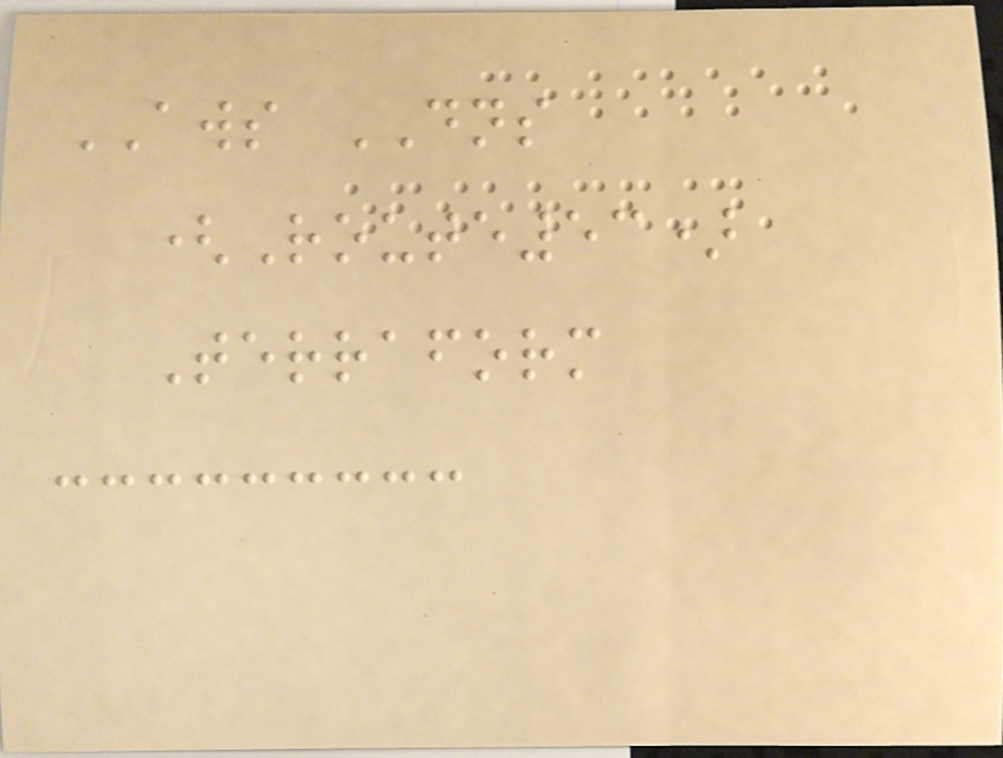AWS DNS
(Route53)
Terraform
